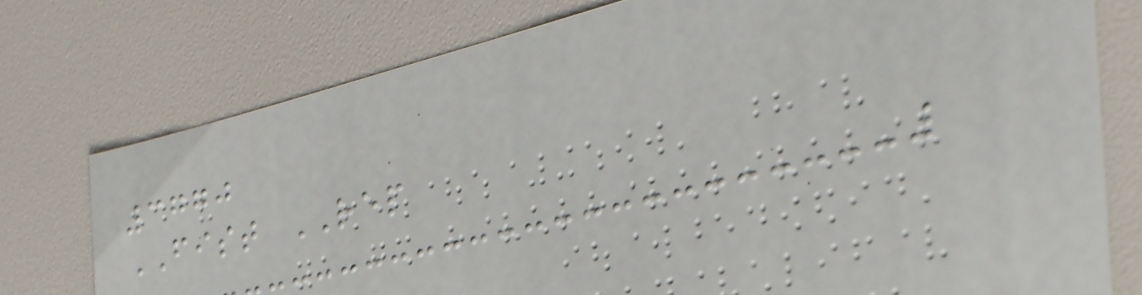3770
FIST REP
